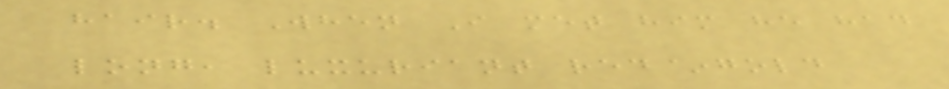hair. When I met him he had
long, luxuriant red~gold
